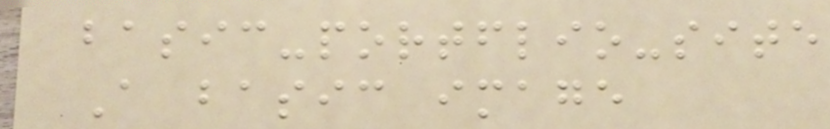basic-portflio-site
A basic image
